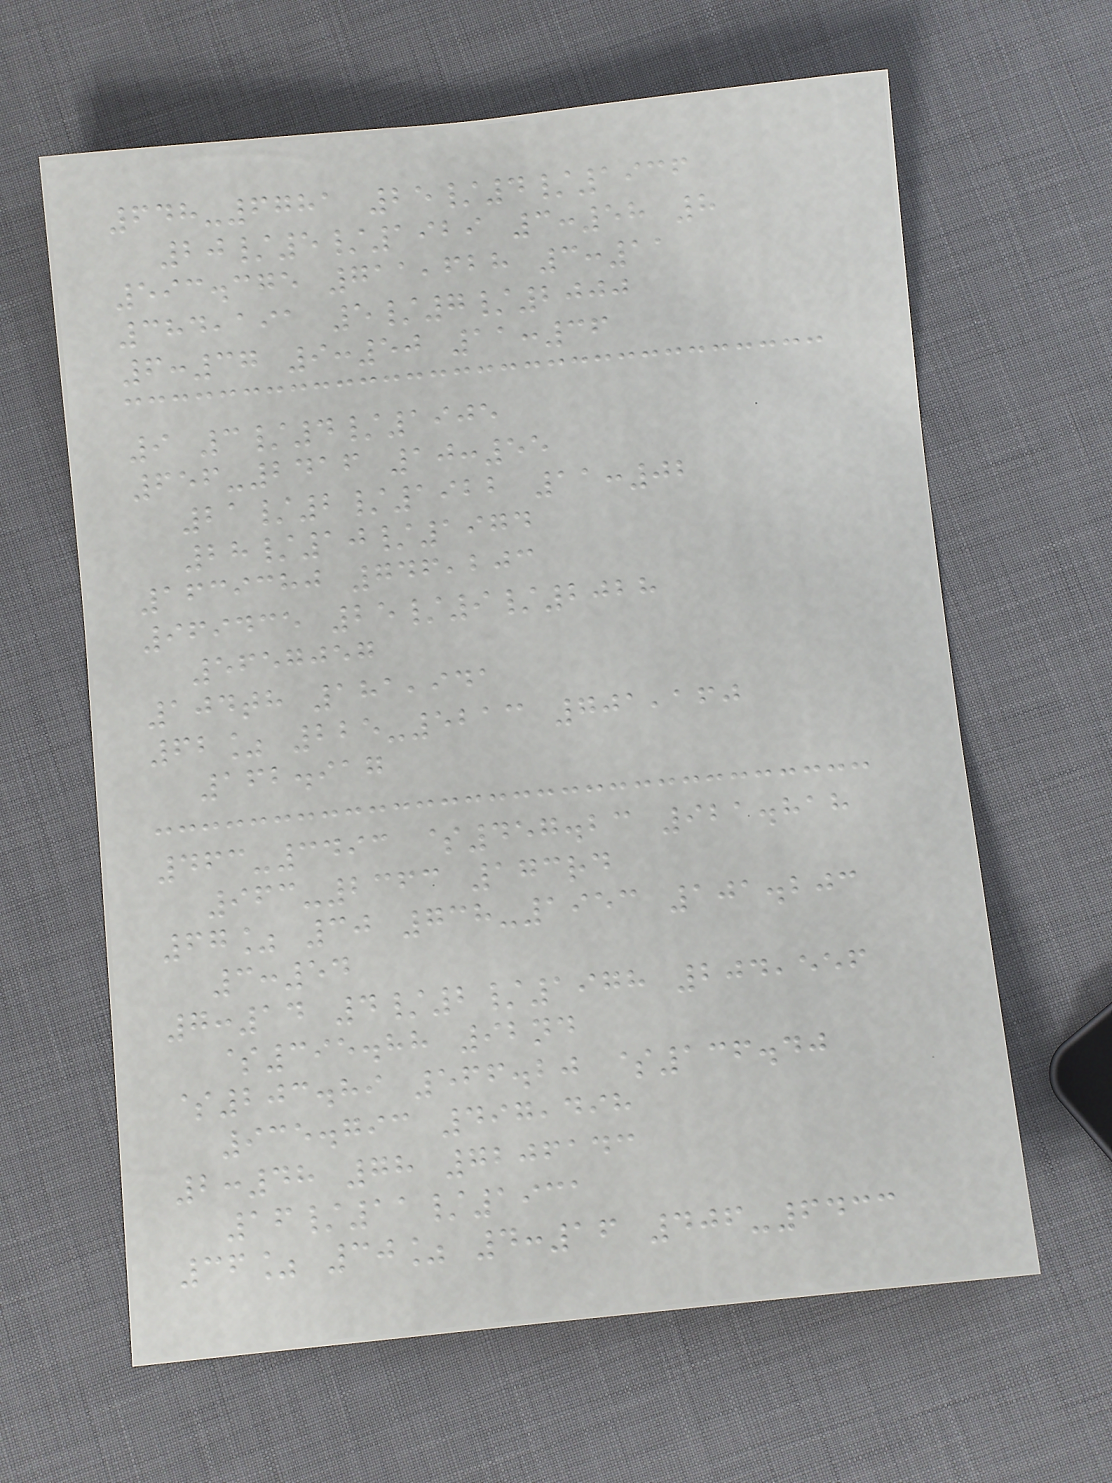648-6781 25/4/1936
20/5/1929 3:58 8
593.375 711,628 3:11
384,191 5/7/2000
6:37 9:50 11:36
9 3/4/1905
656-2416 10:55
21/2/1922 11:02
28/10/1974
1639380 746,203
969435 25/9/2028
5657057
104th 181,941
62% 225-5213 701,160
162.917
463-3493 $457.23 921.818
963-2363 173rd
67% 30 738-1953 101.203
3:54
7:14 4/2/1978 204,556
$395.88 92nd
$203.89 566.20 $136.40
935.793 497,498
2:48 78 7206143
16/11/1931
36% 30% 4:16 406-6433
